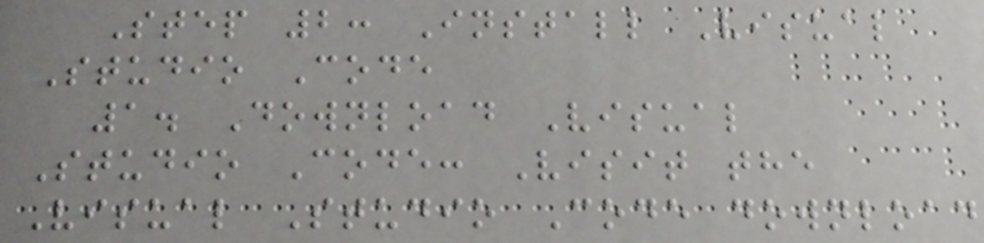Step 2: Install Visual
Studio Code
1. Download Visual
Studio Code: Visit the
Visual Studio Code download
